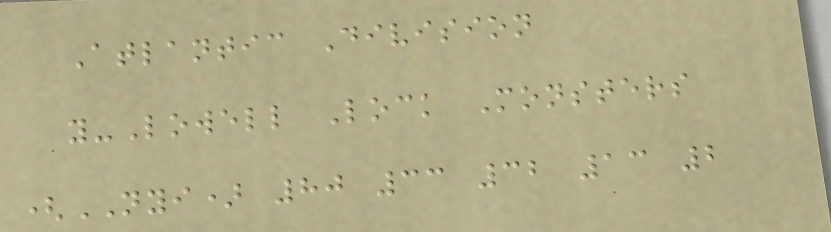Atlantic Division
y-Lowell Lock Monsters
(NYI) 80 33 32 13 2
